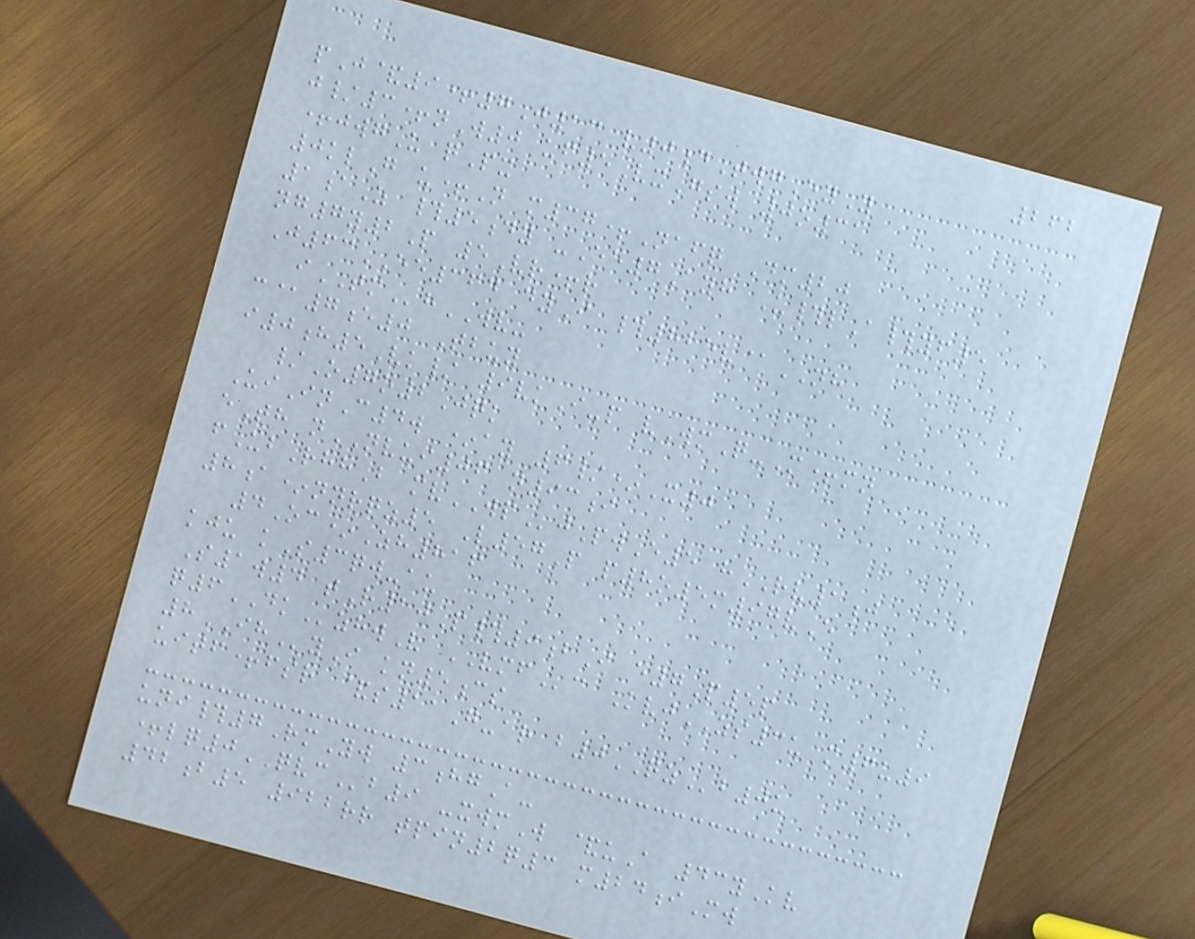262
pJ&9+7J13 v0dTwgEyY
j/3+nW0 uf5VxGsw 0o31
+jwgU qPx
0klG u+N m37+Nafq Dm20
1aZ #5dy -Ee7Ayh U#lA#yf5
ng7y2P 5Vr+r
J63EE364 dyI #825v@NH
iTMhWV-
c@7e0 Tbuy
i0h5Vk/ 9vkI-p vWmQ-M+mn
/O7o2Jqk
UiInC4w *ay 6/*X0
eTh nNVUI06 n93i
fUbRhhB mvWPjPwE5 hRV1j
8a*nnrqz5 L57P p8o5m97vE
4Oc*Zh816
kju kS3qw-au
S1w4 tR10P#9bI e7P5p
q6DKzhwV VMFc KvjZS3u m6u9
8IHyI kn5cs
uitf+fsr &s11G-ar b0QZb0u
uni#7RmYw 3hgA-
+lq0QVCb9 -xwmW &uA 43yKv
42b5 922rr tpin2q3 m24iMw
